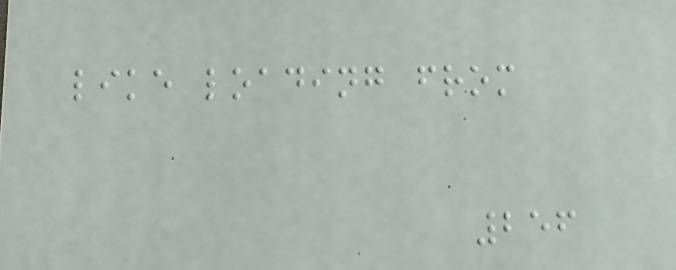like loading from
256
